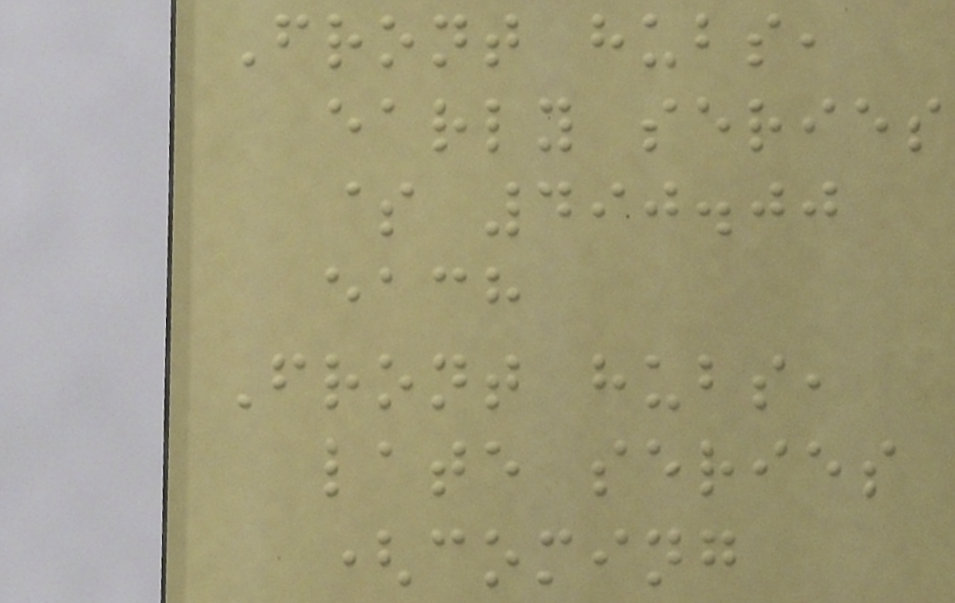Front hubs,
early series
$ 490.00
each
Front hubs,
late series
(coming
